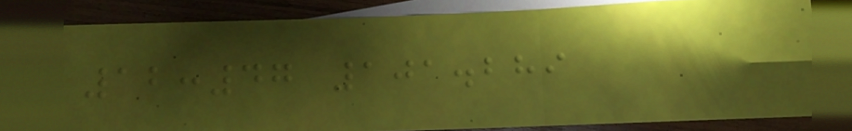12:47 101.289
